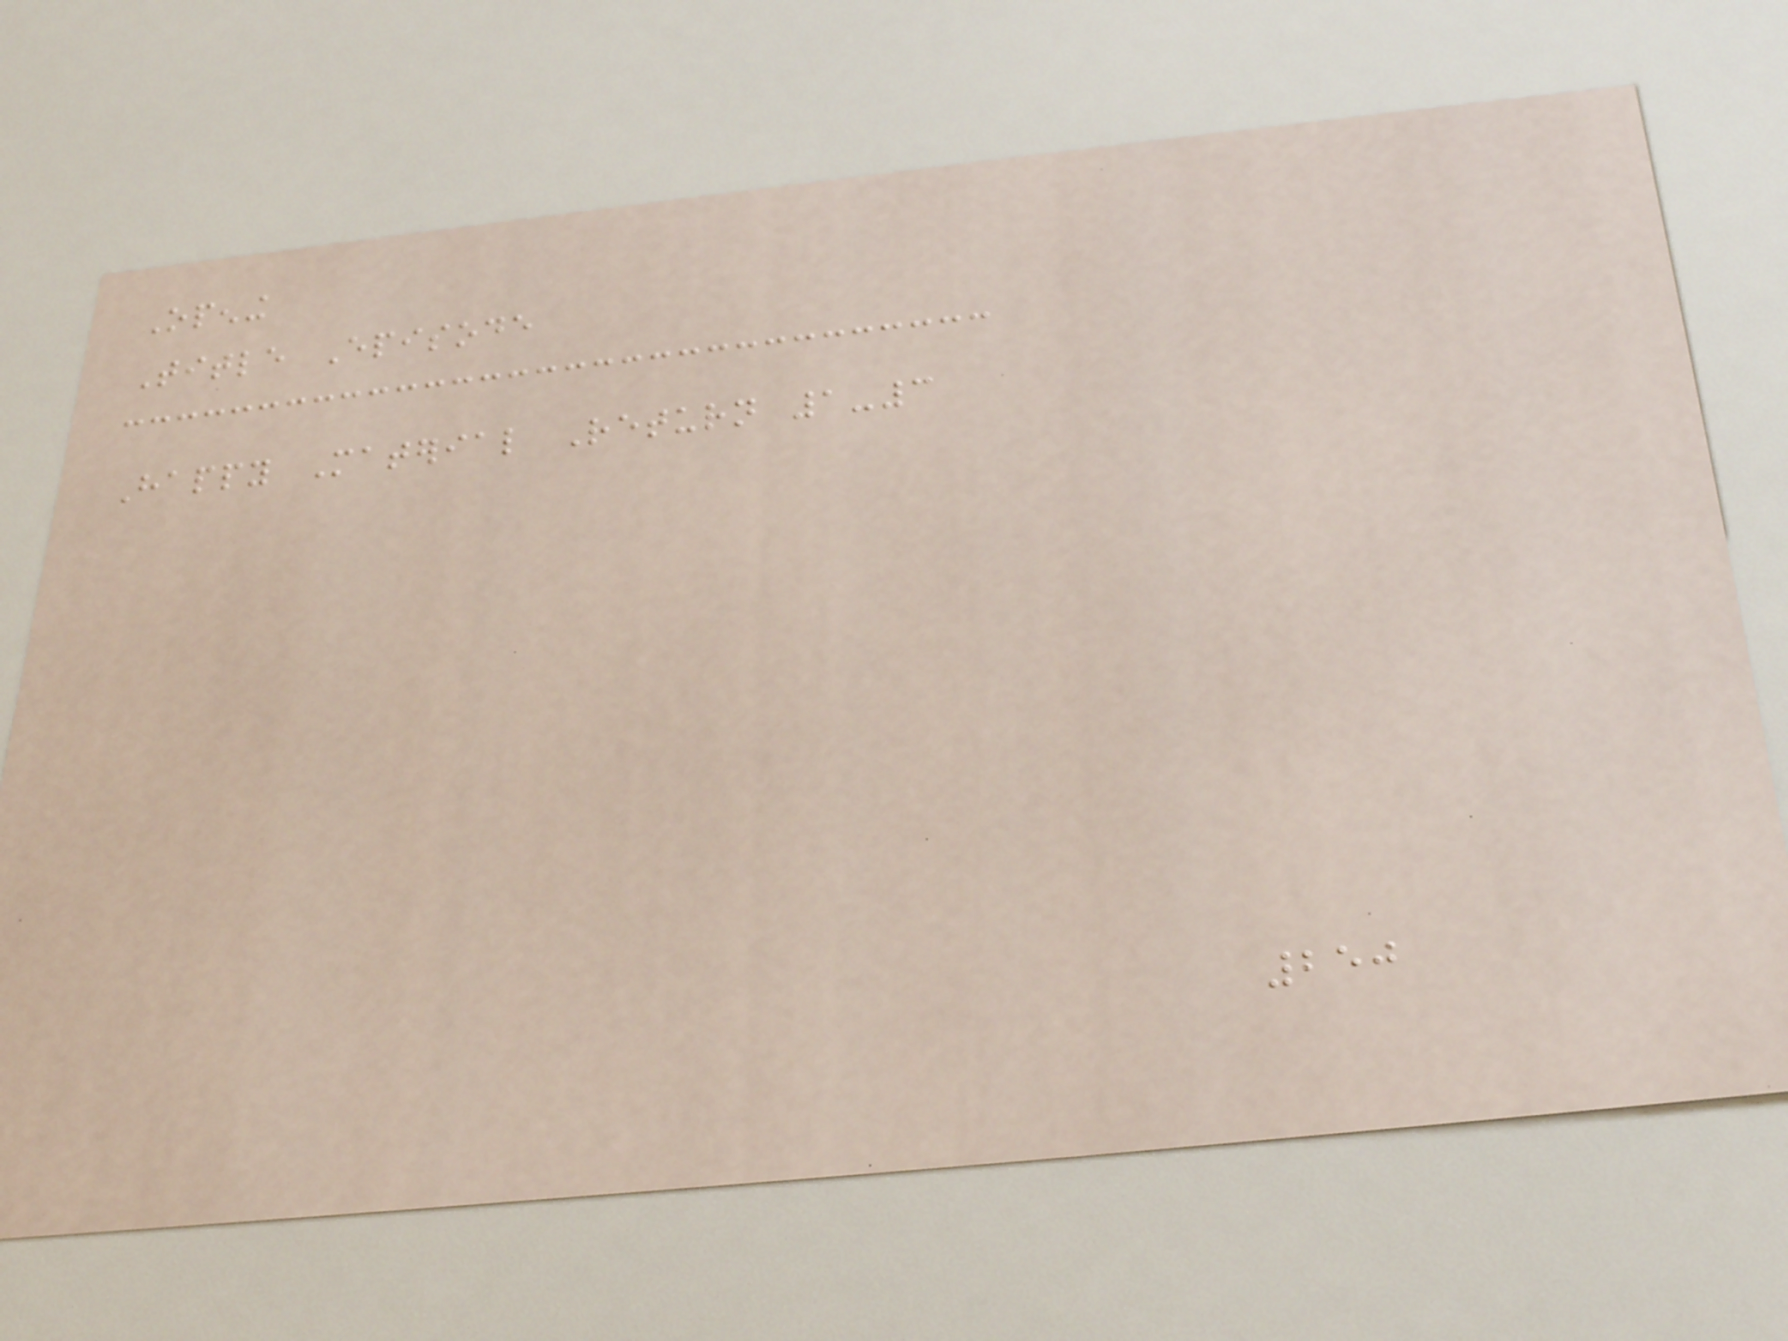Opening
Title Episode
Happy Material Return 1-3
250
